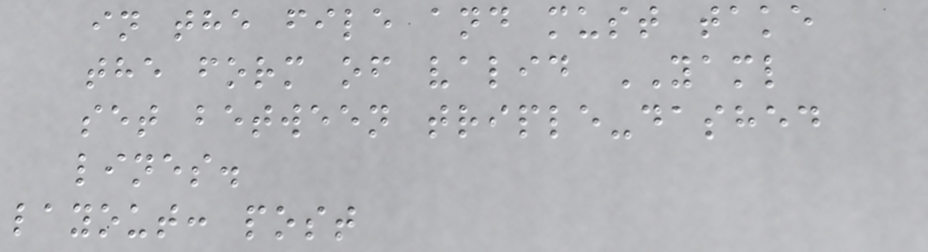in the file and must take
the form of valid YAML
set between triple-dashed
lines.
layout: post
